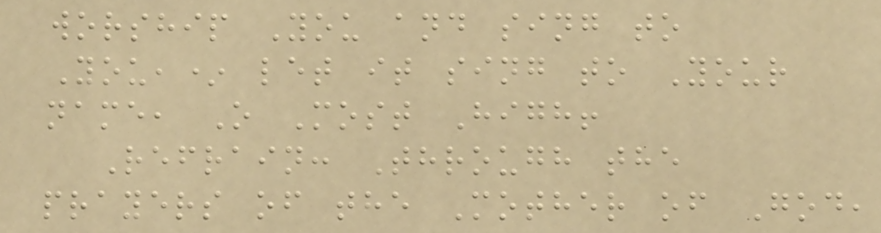worship You and sing to
You,* let it sing to Your
name, O Most High!
Refrain: Through the
prayers of the Mother of God,
